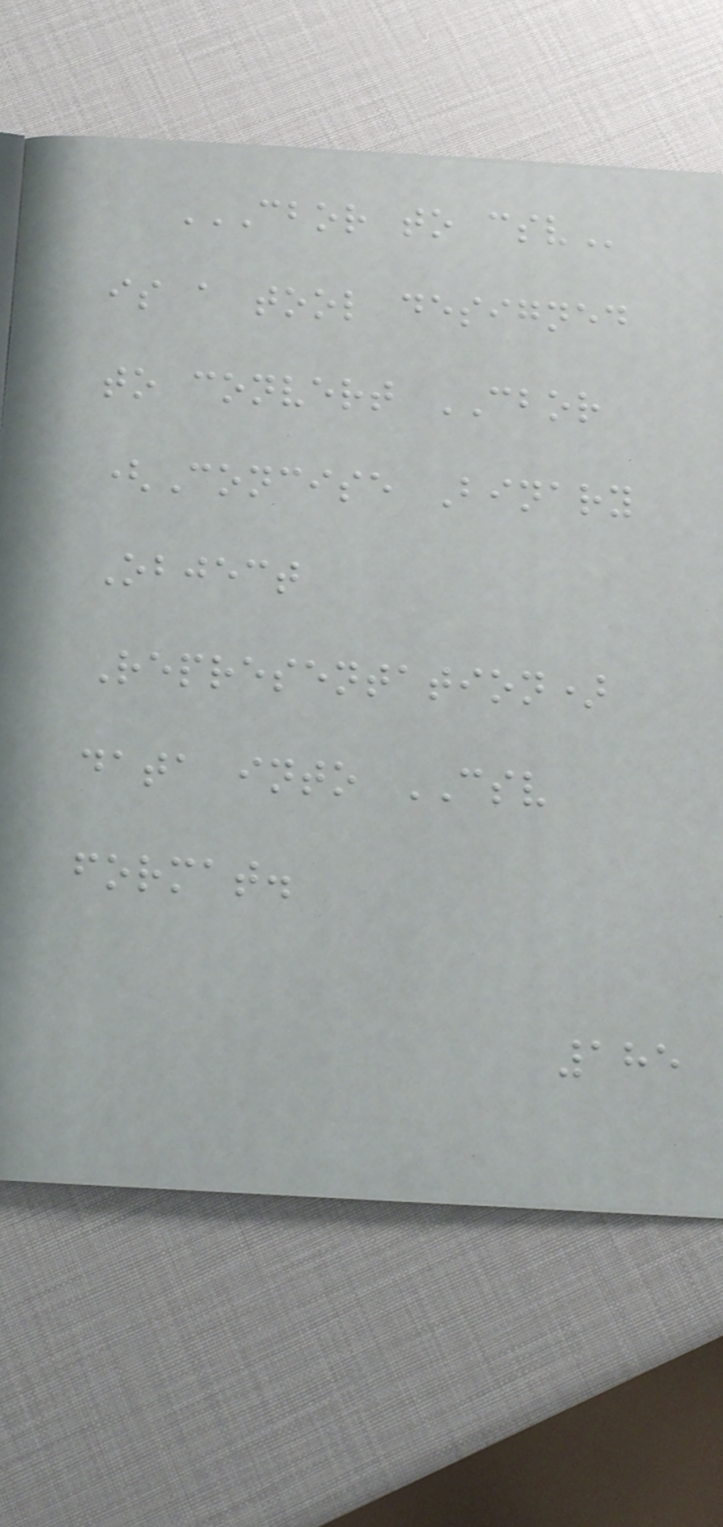CBOR TO CSV
is a tool designed
to convert CBOR
(Concise Binary
Object
Representation)
data into CSV
format.
185
